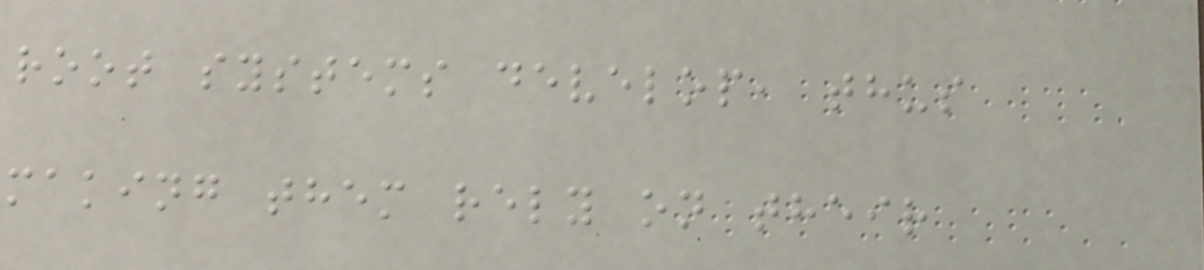root systems develop, thus
making them rely on their
